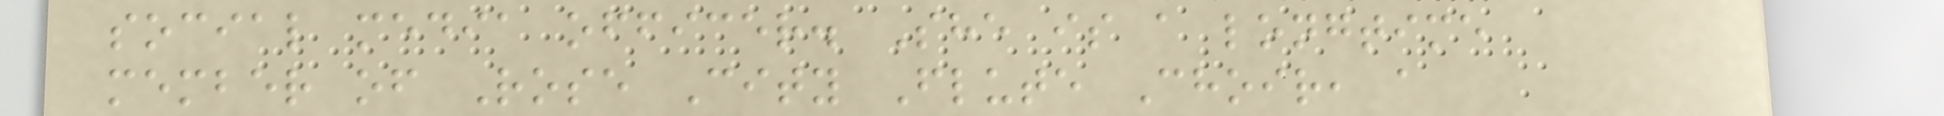social media officer. She is a longtime
member of Rose City Flute Choir, a
